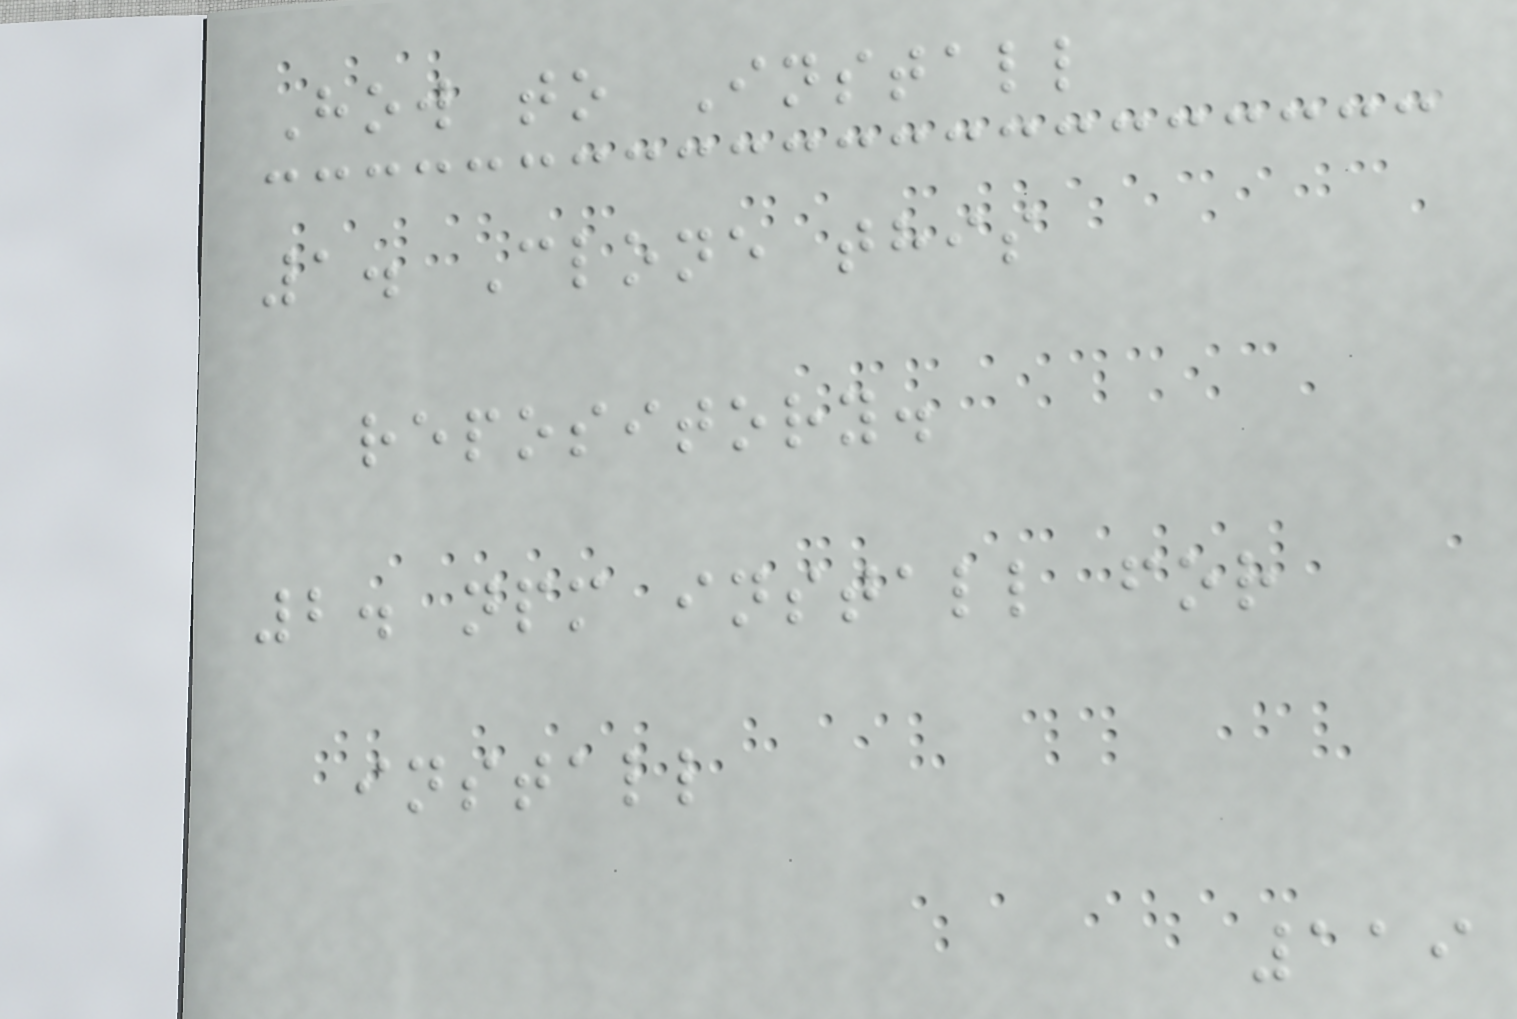How to Install
1. Clone this
repository.
2. npm install for
install
119
